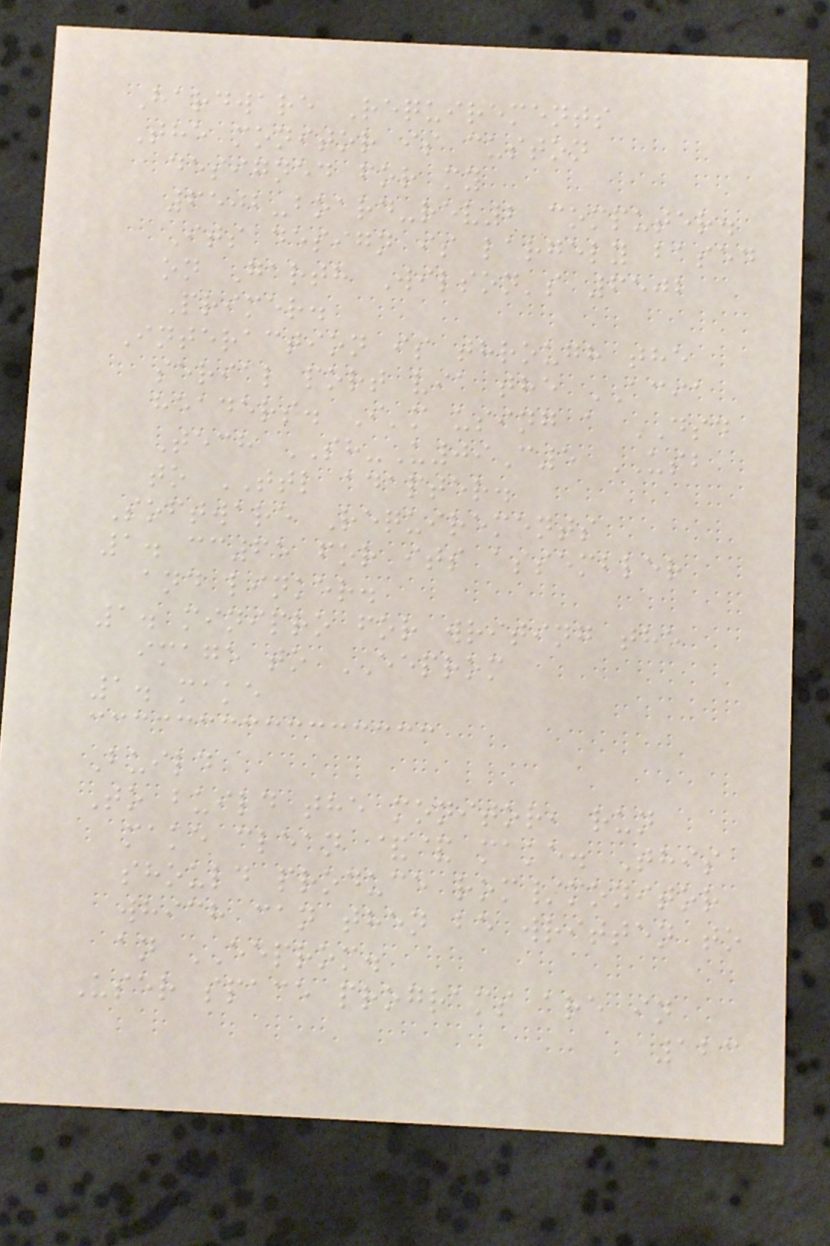Hardware Requirements
The monitor is custon
designed for my
6502-board-rev2 computer.
Its design is largely based
on Garth Wilson's 6502
Primer.
Interaction is through the
serial port via the ACIA
headers. I'm using a DSD
Tech SH-U09C5 USB
to TTL adapter.
Software Requirements
1. cc65 for its assembler
and linker.
1. minipro for writing the
image to EEPROM
1. make
Build
To build the monitor, run
make clean && make. This
should produce rom/monitor
which can then be written to
an EEPROM.
User space programs are in
123
